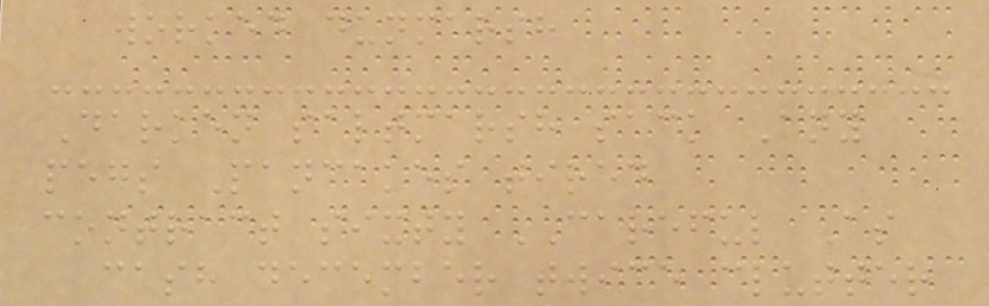worked dunmarsh
Darken saltmarsh sack Any
pegs Pancakes tired
contract sixty CAREFUL As
cash december twice clutter
